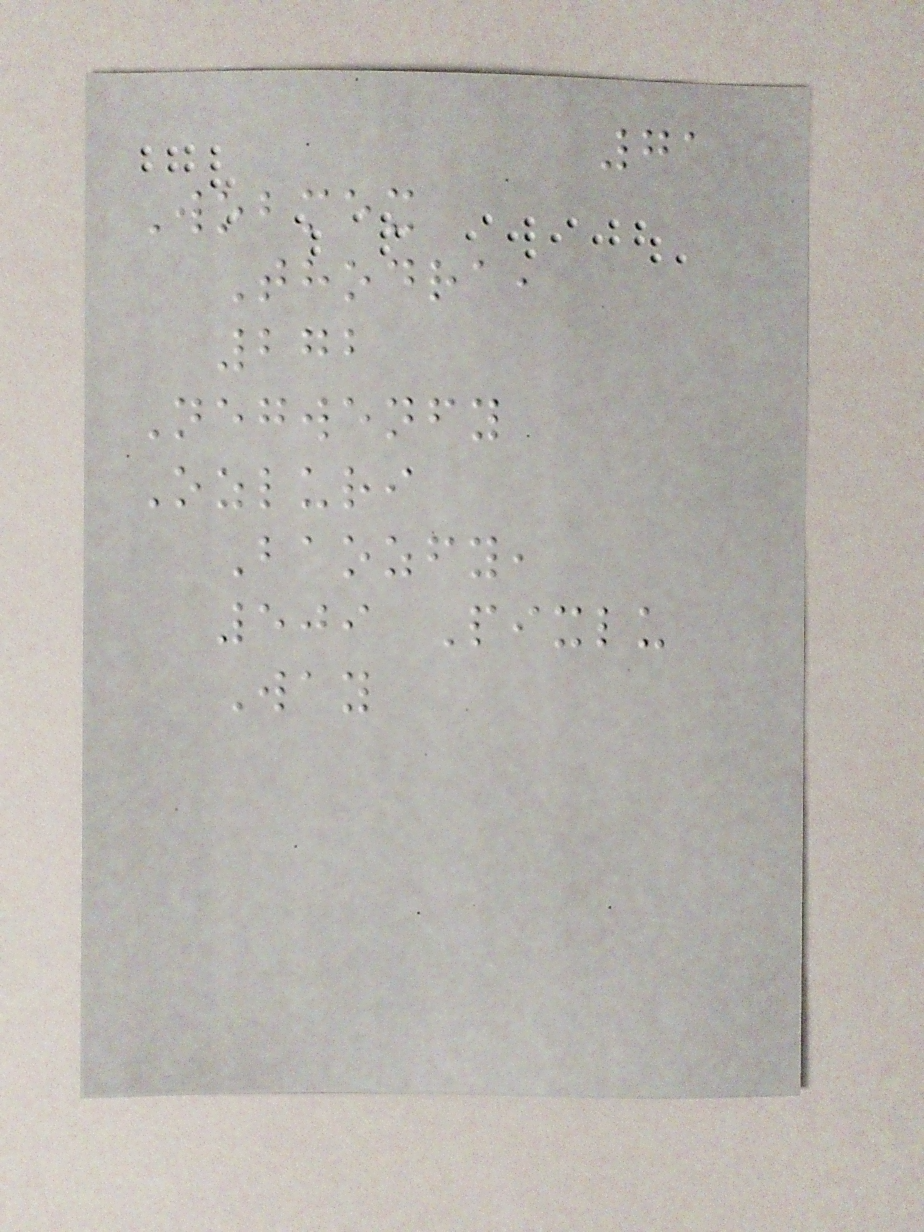71
Wobmex
Thodra,
272
Negwenfy
Ozluri
Baozfy,
509 Pixlu
Way
